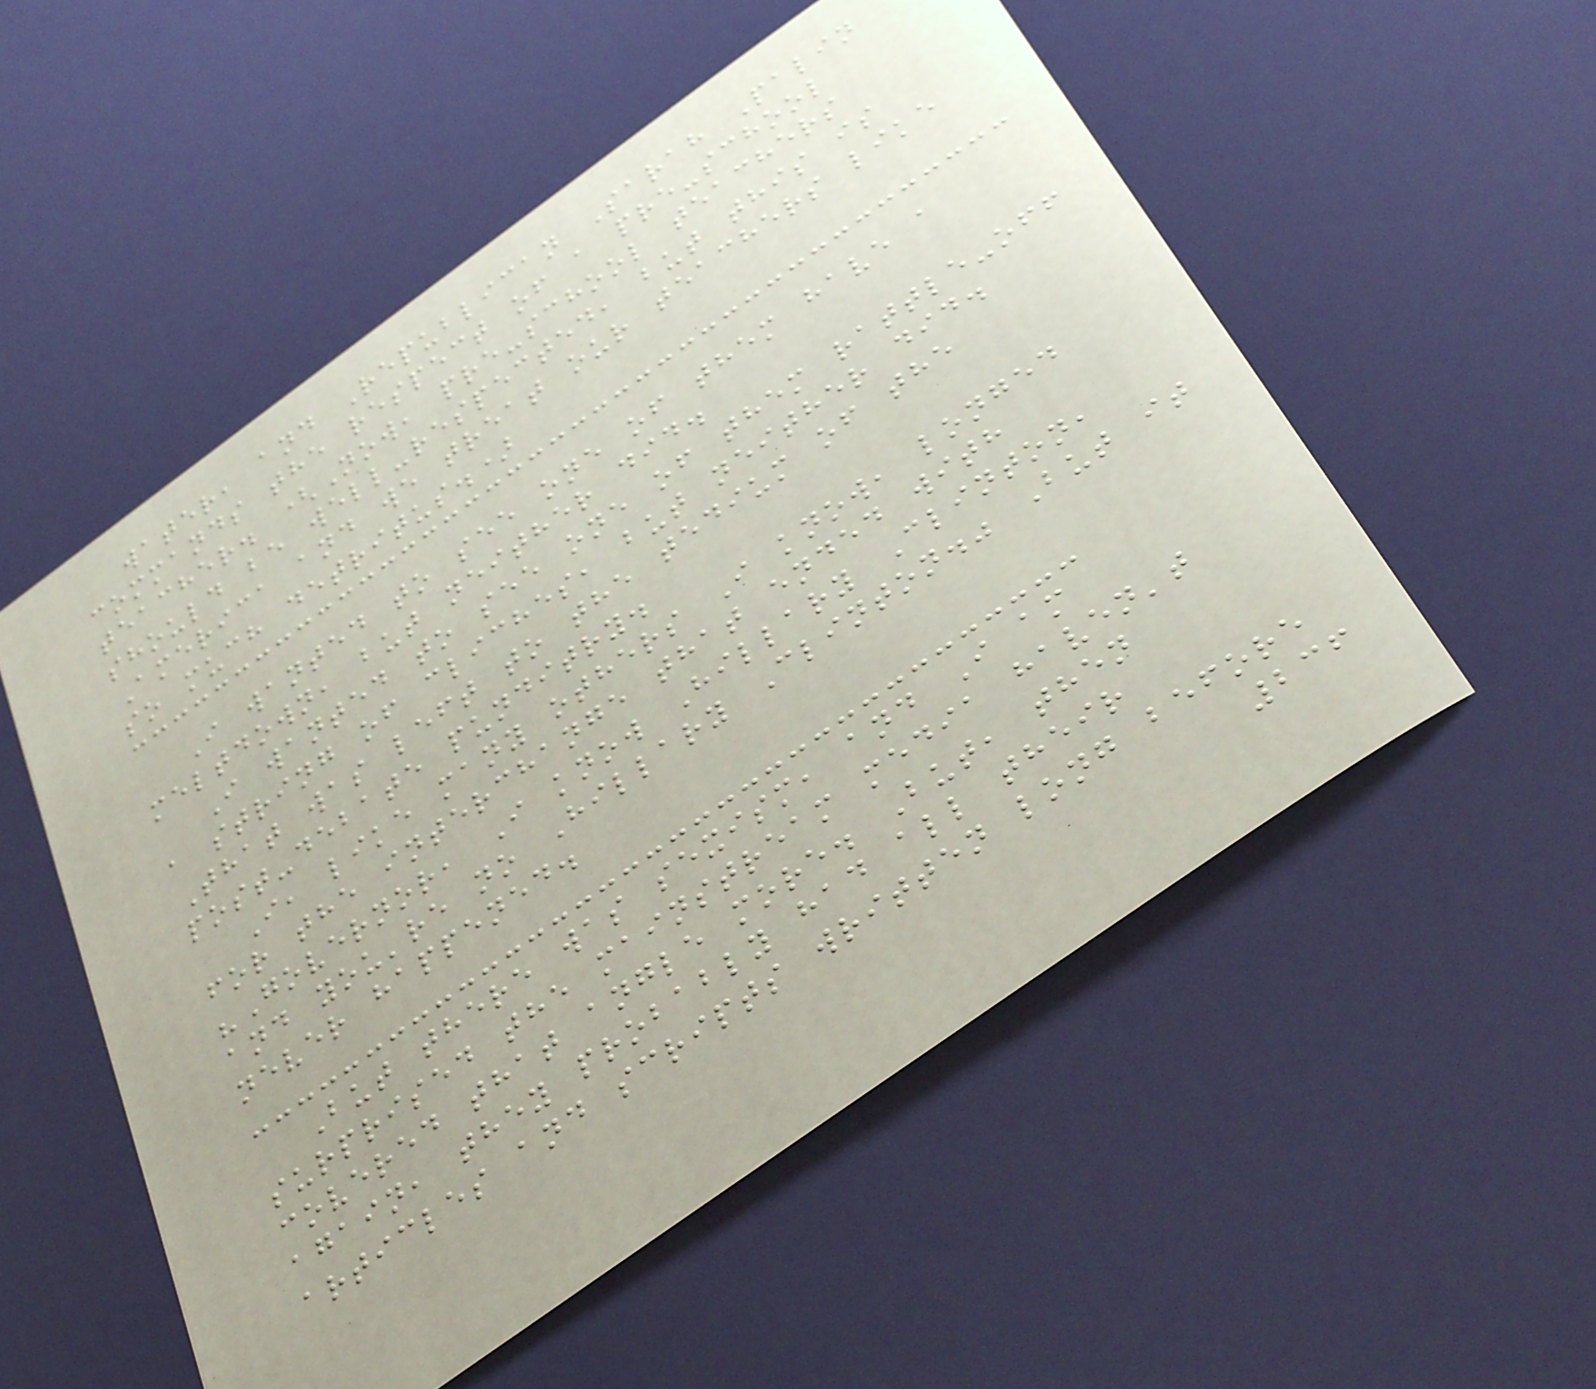water, and Republican Sarah Palin
commands the respect of a pre-school
teacher. (Now, pre-school teachers
should be well-respected, but this is
America and we treat our teachers like
so much detritus.)
I wanted to see one of them have a
meltdown, but neither did.
I wanted to see one of them rattle-off
a string of cliches, but neither did.
That was left to the tedium of the
post-debate punditry.
I, like many others I know, longed
for the interchange that ended with
"Governor, I know Hillary Clinton,
and you're no Hillary Clinton." But it
never happened.
But there was sexism, and I am
surprised the mainstream media haven't
covered that angle more. But, then
again, they probably had all their
articles and scripts written long before
236
